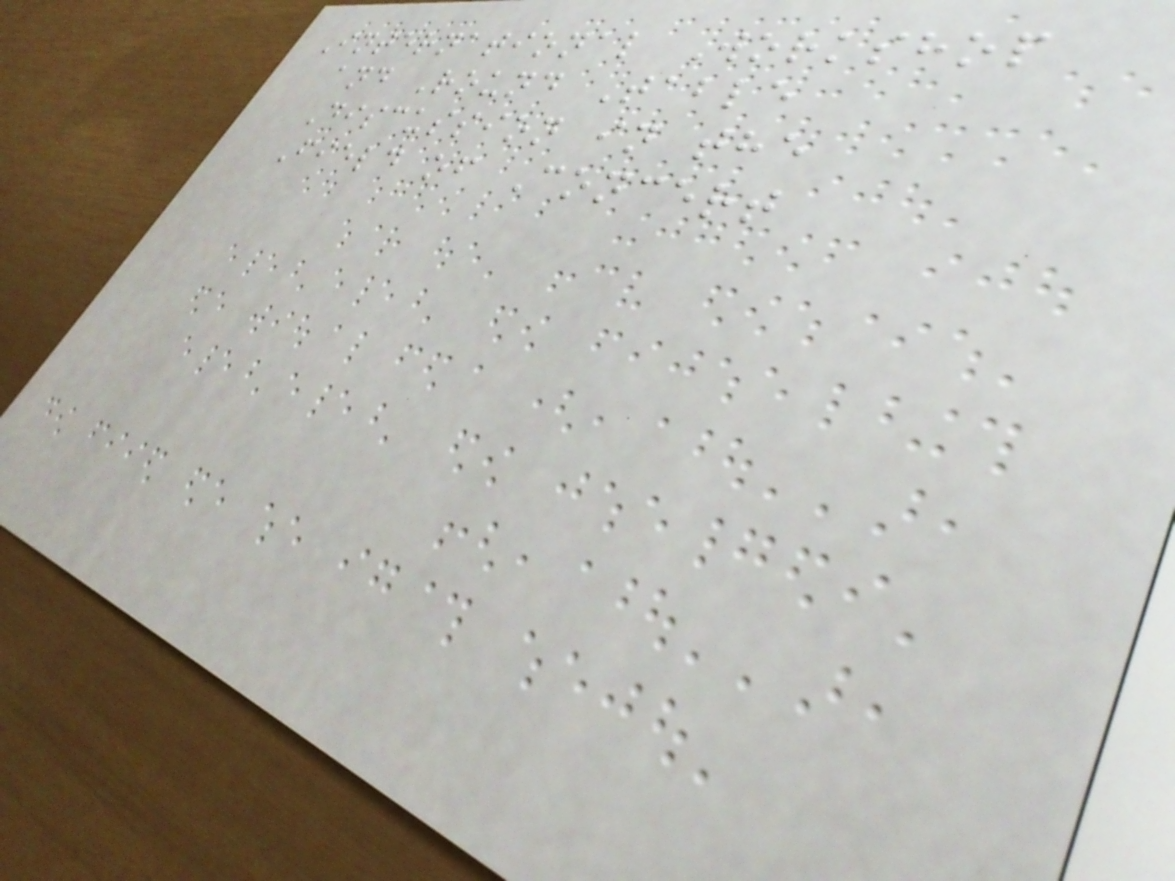International Workshop
and Round Table
Discussion in the
Field of Concert
